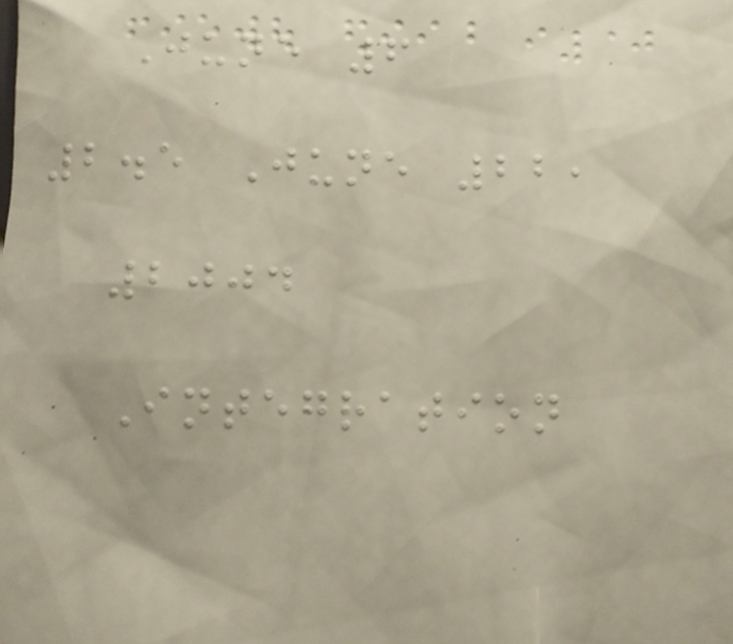June 6
2.5 June 22,
2004
Integration
